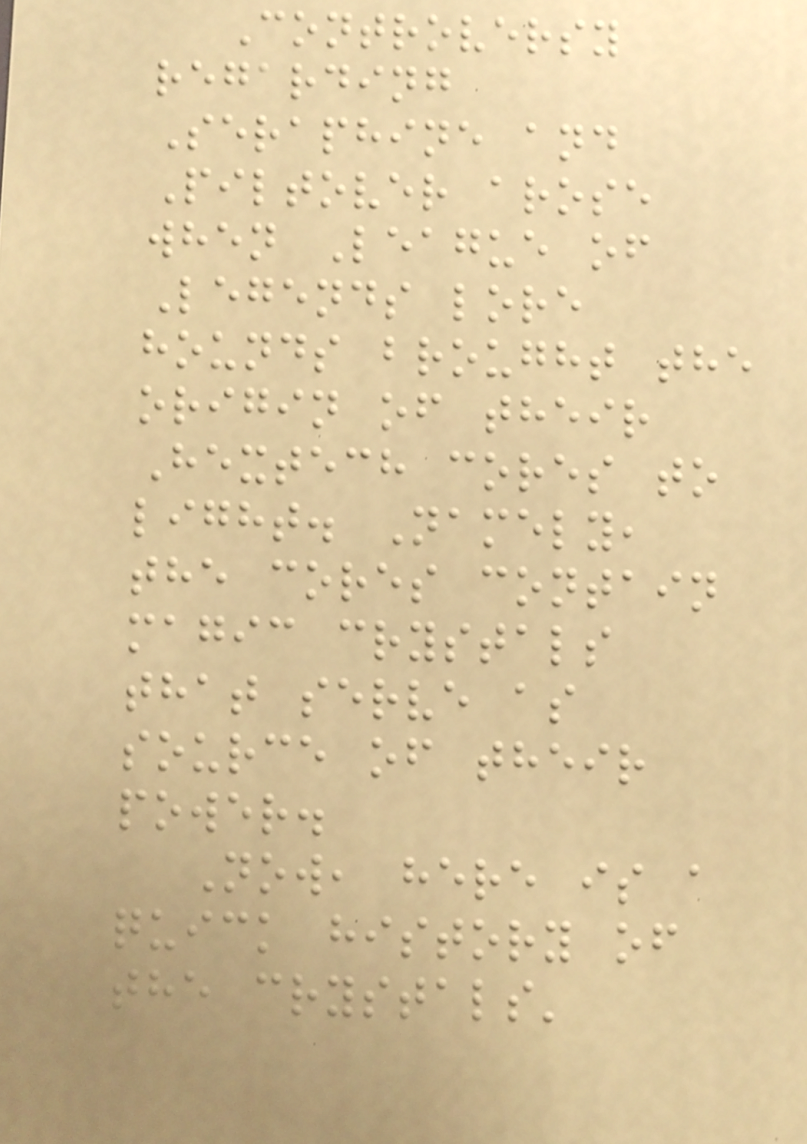Controversy
regarding
Seraphine and
Piltover arose
when League of
Legends lore
hounds brought the
origin of their
Hextech cores to
light. Namely,
the cores contain
magic crystals
that serve as
source of their
power.
Now, here is a
quick history of
the crystals'
